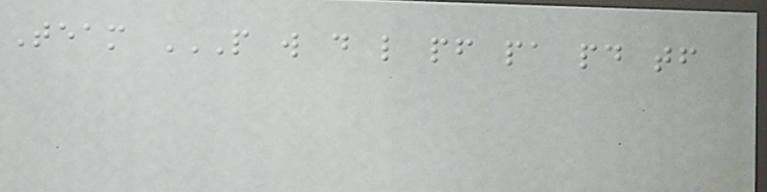Team P W D L PF PA PD TF
